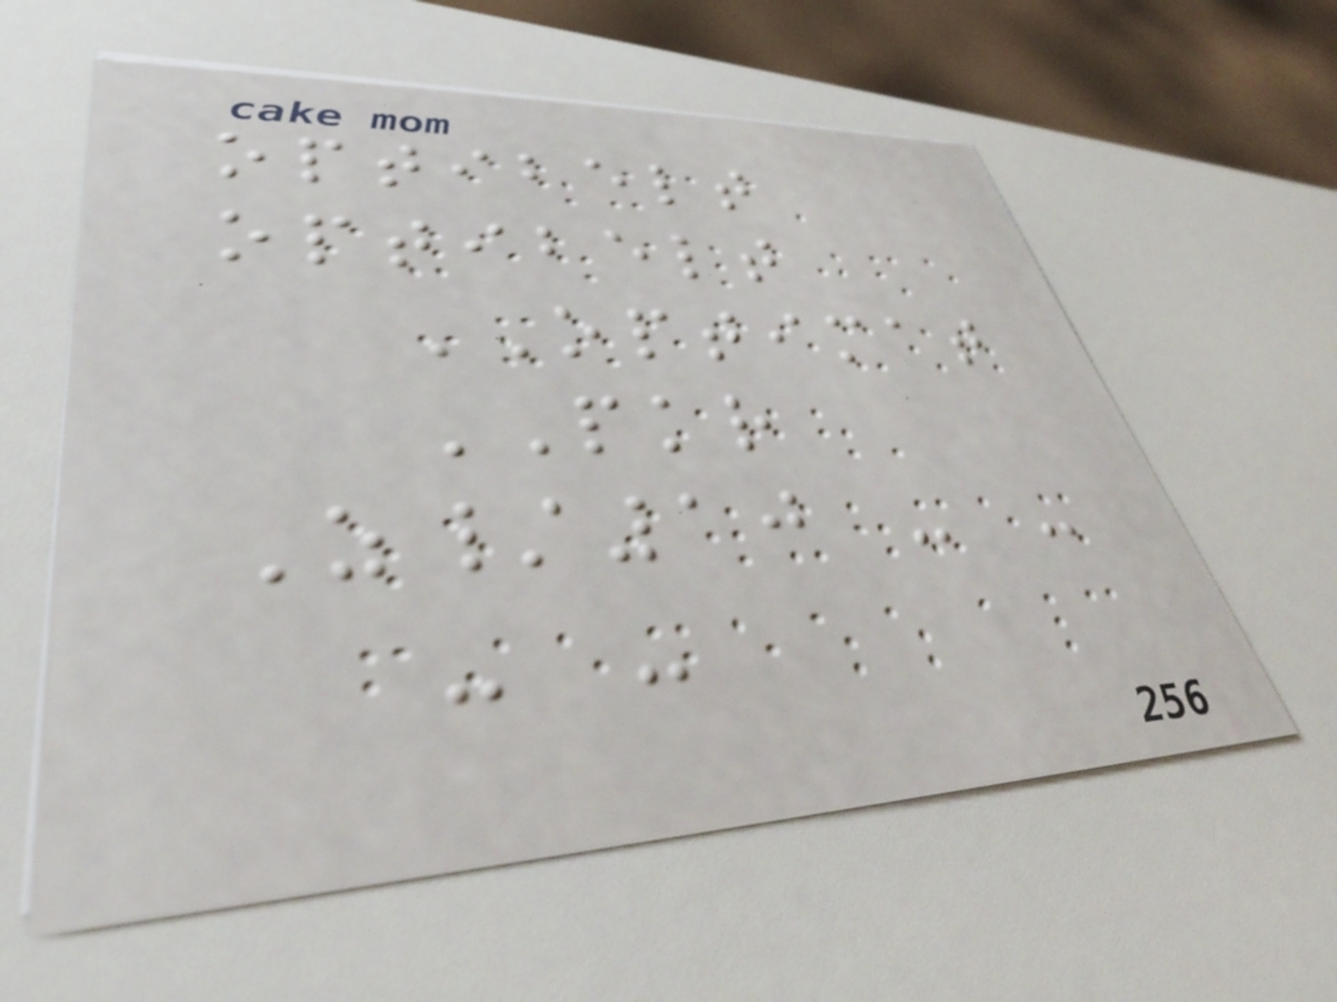optibelt
optibelt
OPTIMAT
PKR
Z/10 - -
- -
